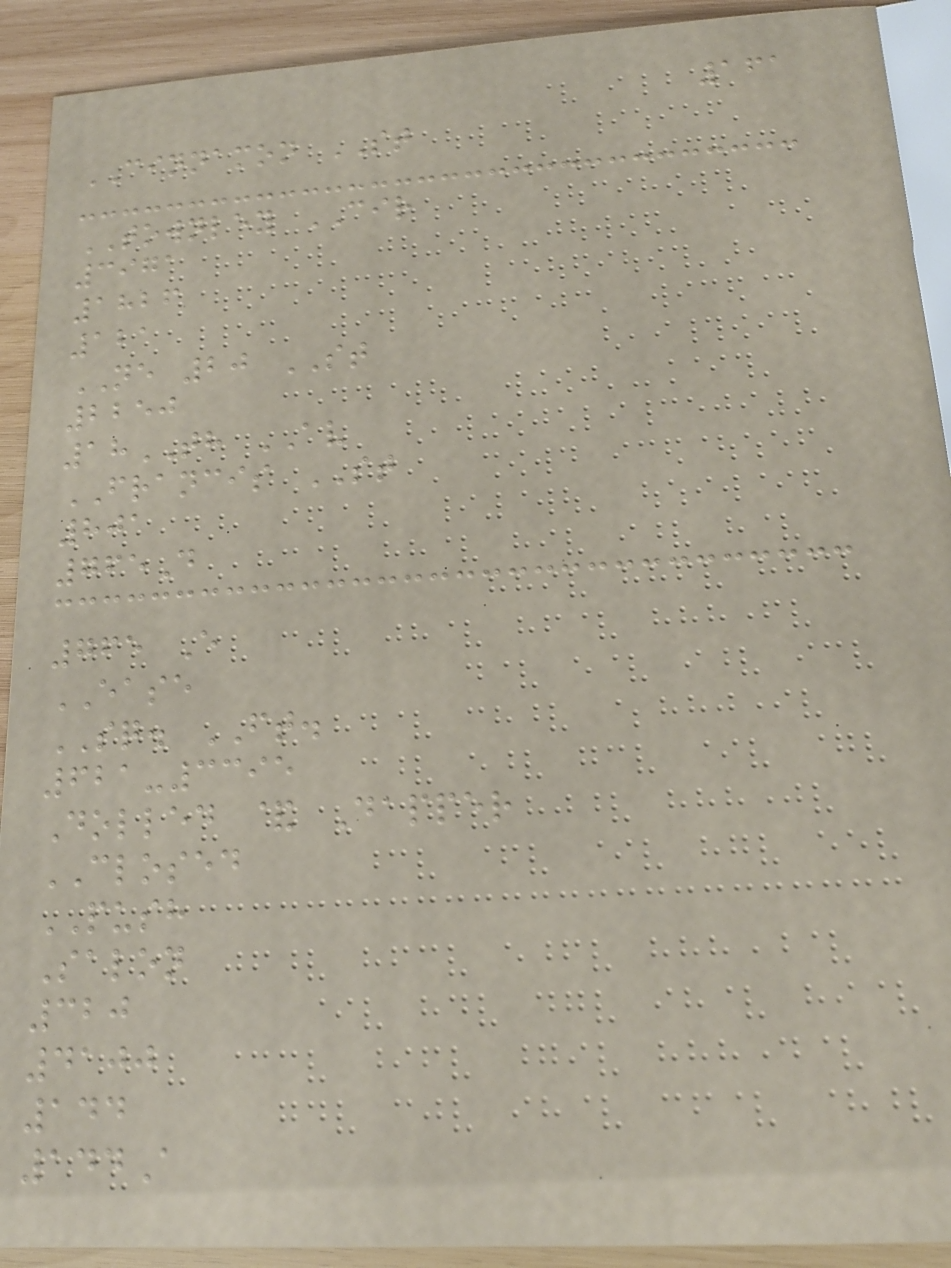161
CINNAMON ST
TOWNLEY CIR
3971
1826
121
NE 20 ST
2250
18TH AV
FRANCIS ST
801
765D
765 E
EASE
SQ. FT.
621-3395
Dolled & Dapper
CLOSED
PUSH
Salon
320
4100
144
144A
